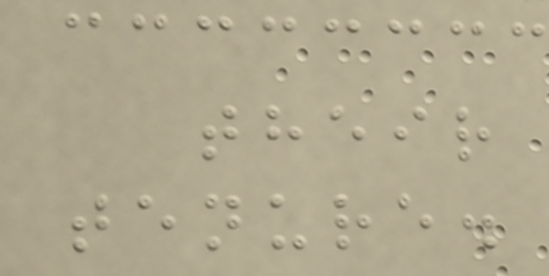their
tenure.
